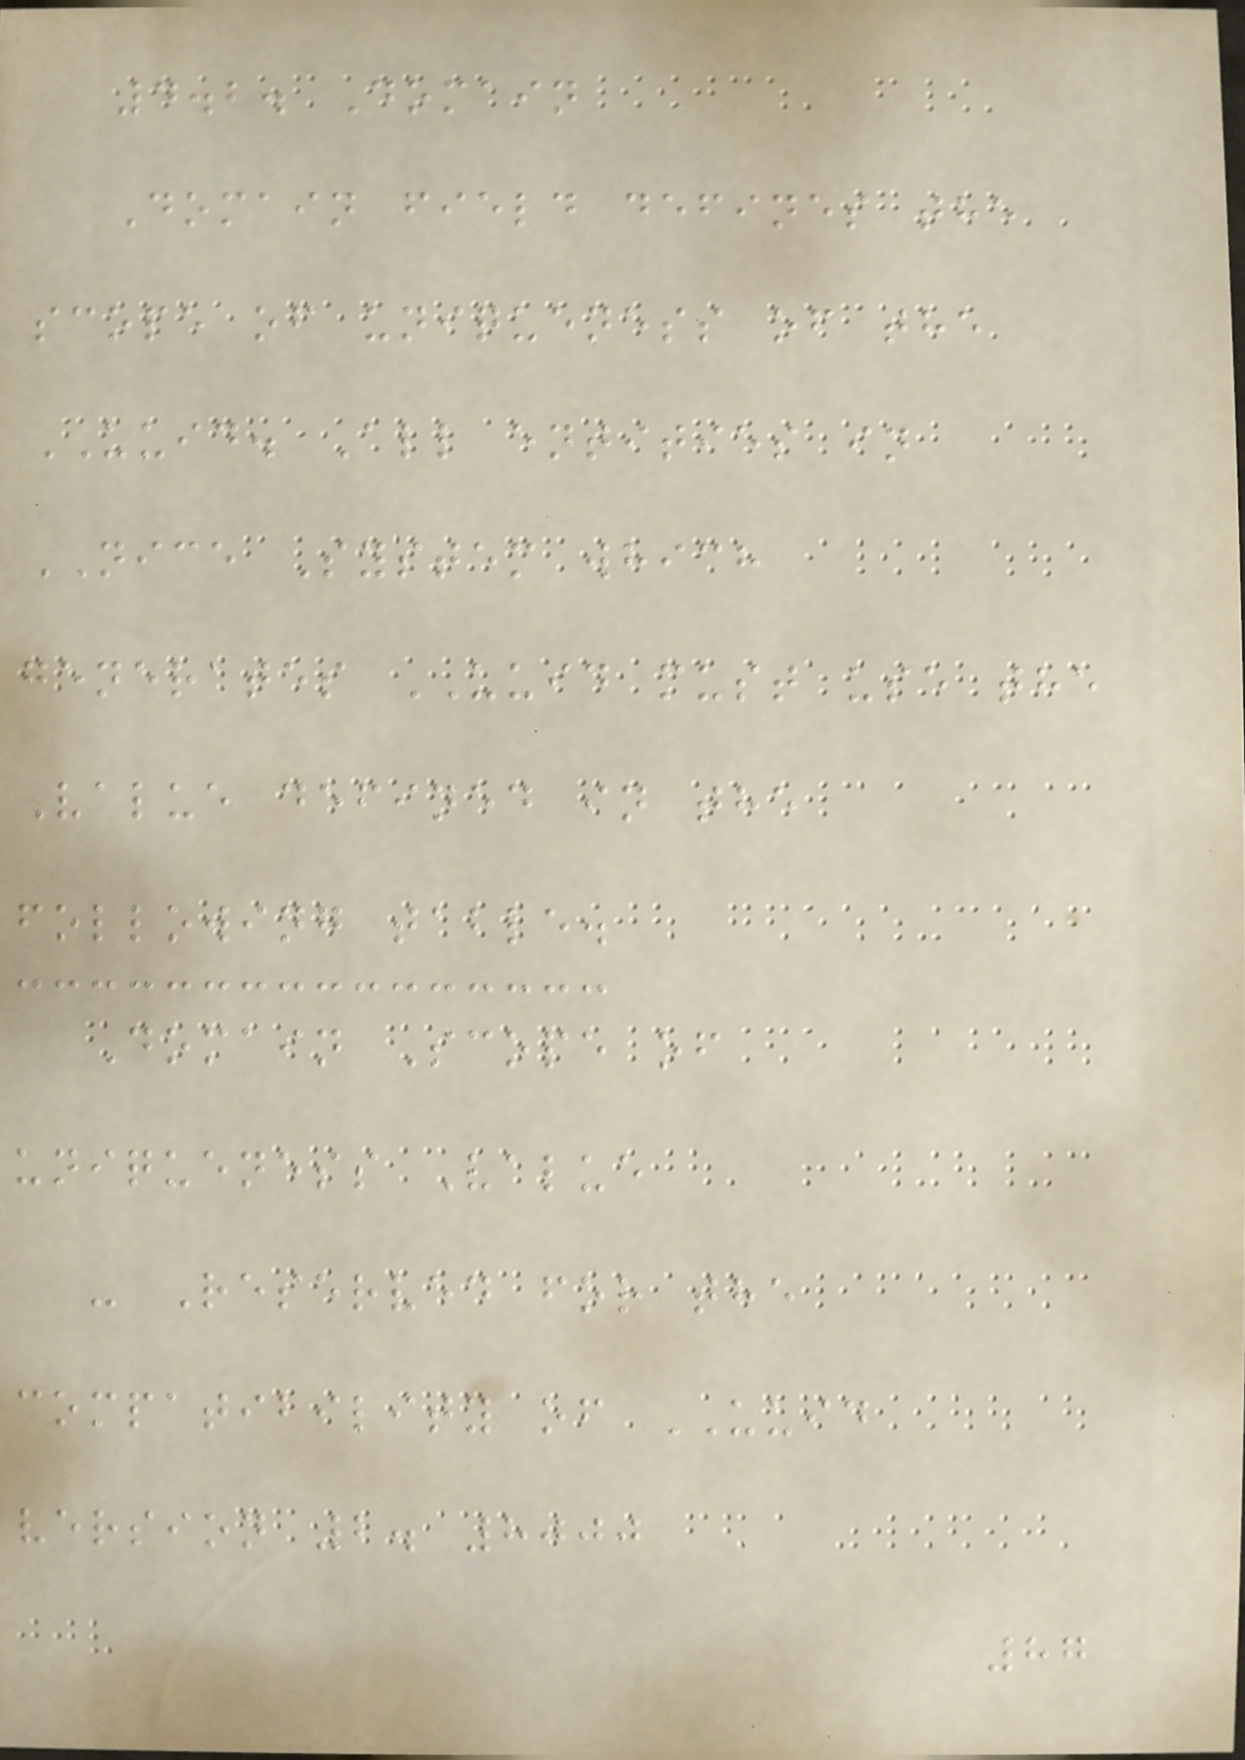4.2. Domain
Domain field defines the
scope of uniqueness of the
UUID. All entities in
NICE System which
generates UUID must use the
Value defined in the
following table.
Domain Scope of
uniqueness Value
- Reserved for the
compatibility of UUID
version 2. 8000
87
